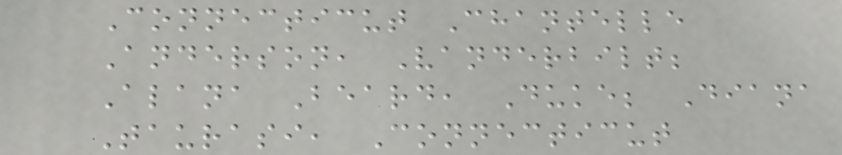Connecticut Chantelle
Anderson, Vanderbilt;
Alana Beard, Duke; Diana
Taurasi, Connecticut
